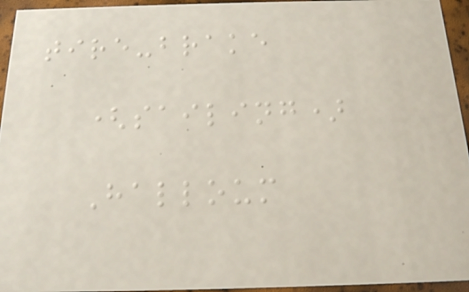tire-brake
(sailing)
Halloum
